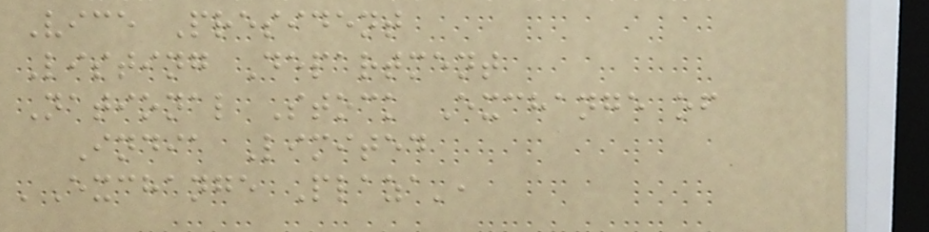Vice President
Listing Department
National Stock Exchange of
India Limited
'Exchange Plaza',
